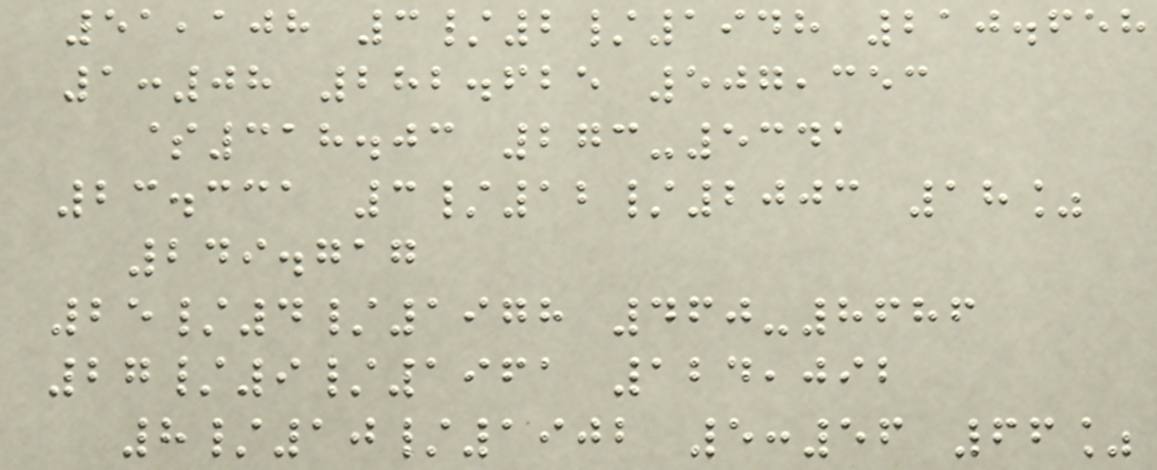51,108 3/2/1948 210.658
1:08 282.625 507,353
$318.03 273-5341
23.331 3/12/2003 18%
249.717
25/4/1978 460-8686
27/9/1961 124,092
8/10/1902 5:56 66%
